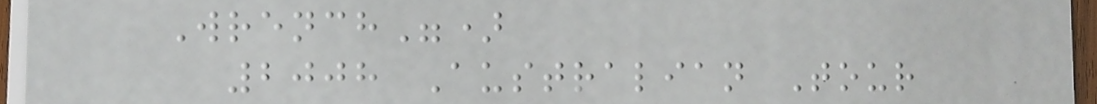Wrench")
2008 Australian Tour
